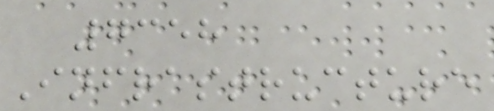7358
Infrastructure
